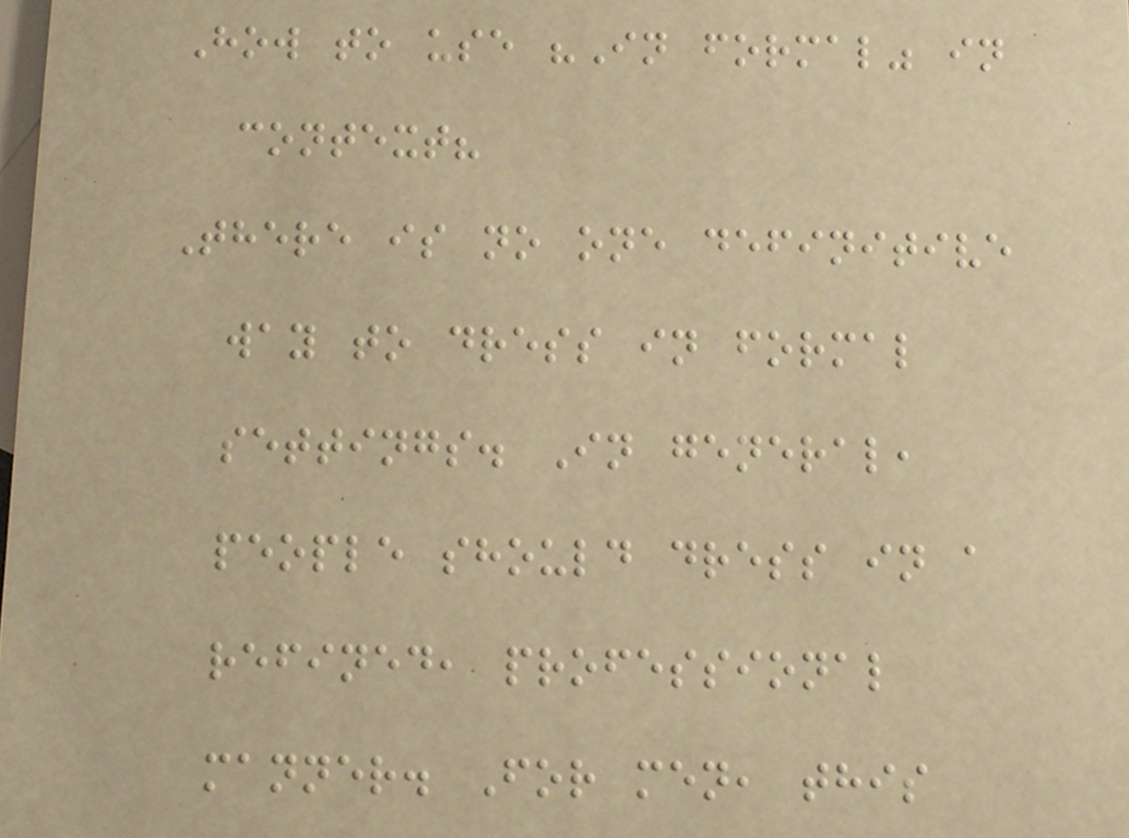How to use "In formal" in
context?
There is no one definitive
way to dress in formal
settings. In general,
people should dress in a
refined, professional
manner. For men, this
